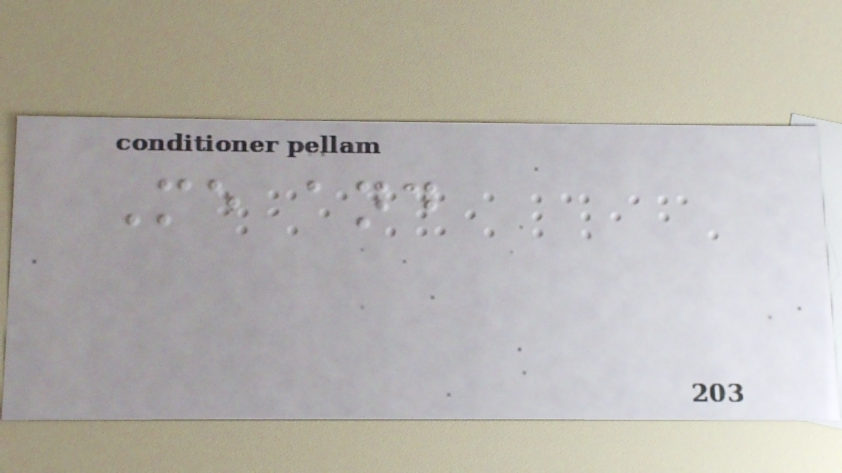Me and
